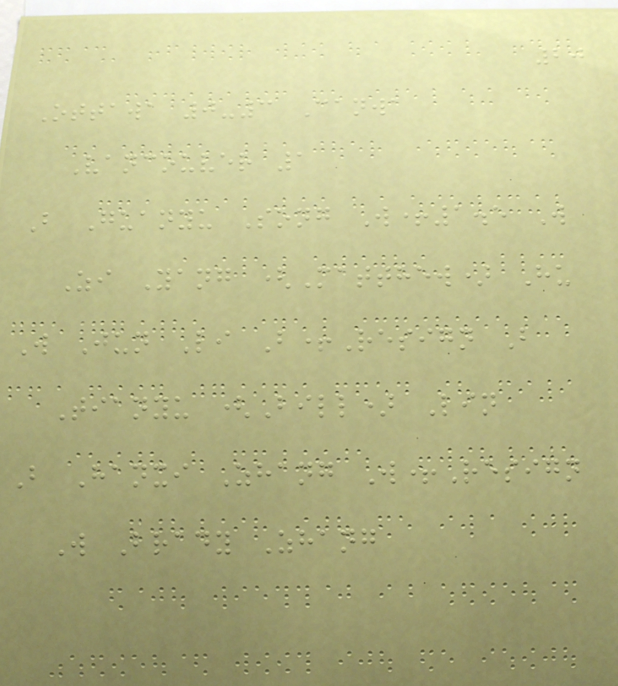20
Ottawa 0-3 Canwa
Vancouver 1
B Guanyu Song W+1.5 W
Zi Yang (Matthew) Hu
W Jun Li B+Resign B
Tianyu (Bill) Lin
B Hanxi Zhang W+Resign
W Brady Zhang
